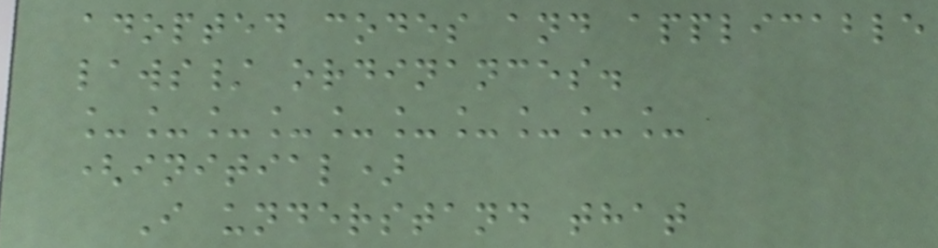adopted codes and applicable
laws/ ordinances.
__________
(initial)
I understand that
